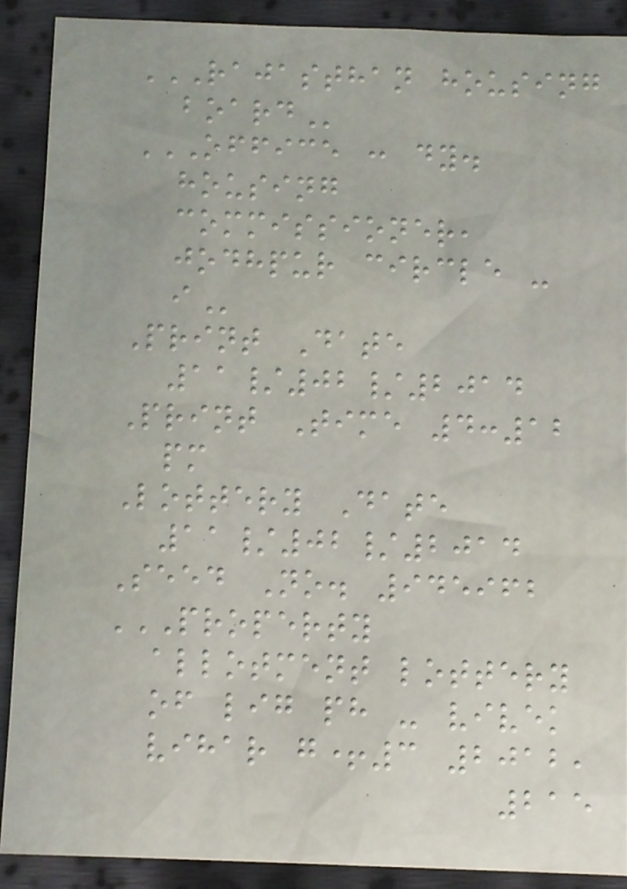RAJASTHAN HOUSING
BOARD
OFFICE : DY.
HOUSING
COMMISSIONER,
JODHPUR CIRCLE -
I
Print Date
11/02/2014
Print Time 4:12
pm
Lottery Date
11/02/2014
Seed No. 945962
PROPERTY
ALLOTMENT LOTTERY
OF LIG PH - VIVEK
VIHAR G+3 2012,
215
